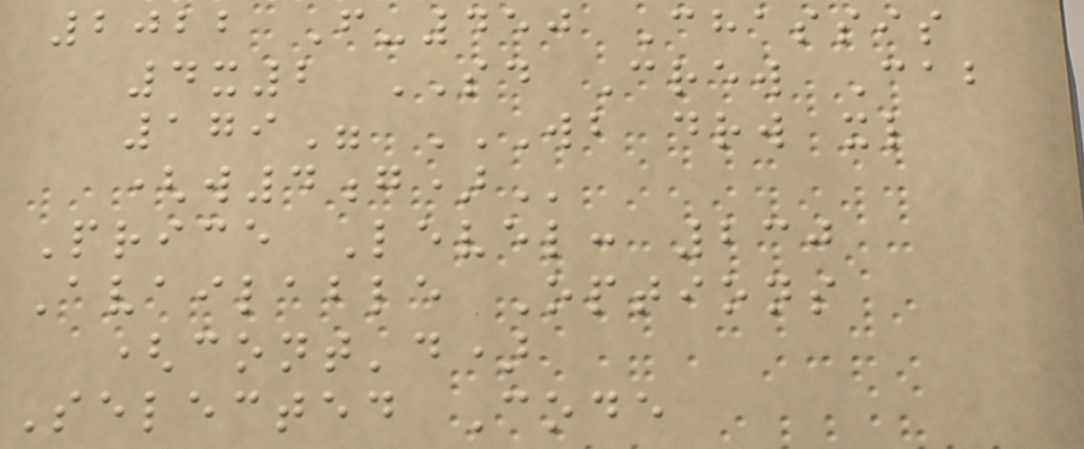2022 F-450 Chassis
4x2 SD Crew Cab
179" WB DRW XL
(W4G)
Price Level: 230
Available Options
(cont'd)
Selected Code
